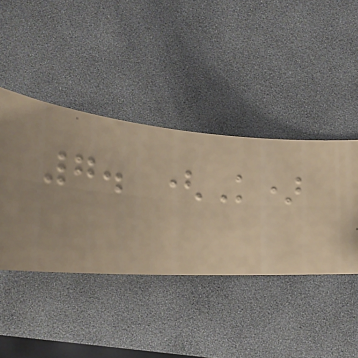7. (K)
